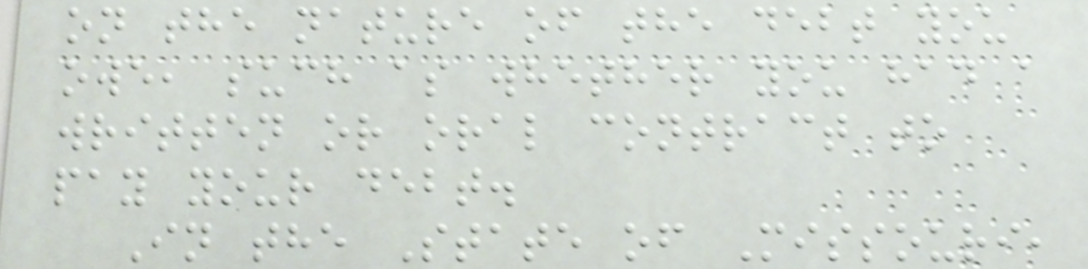on the nature of the debt you
owe, such as whether you had a
written or oral contract to
pay your debt.
In the State of Missouri,
